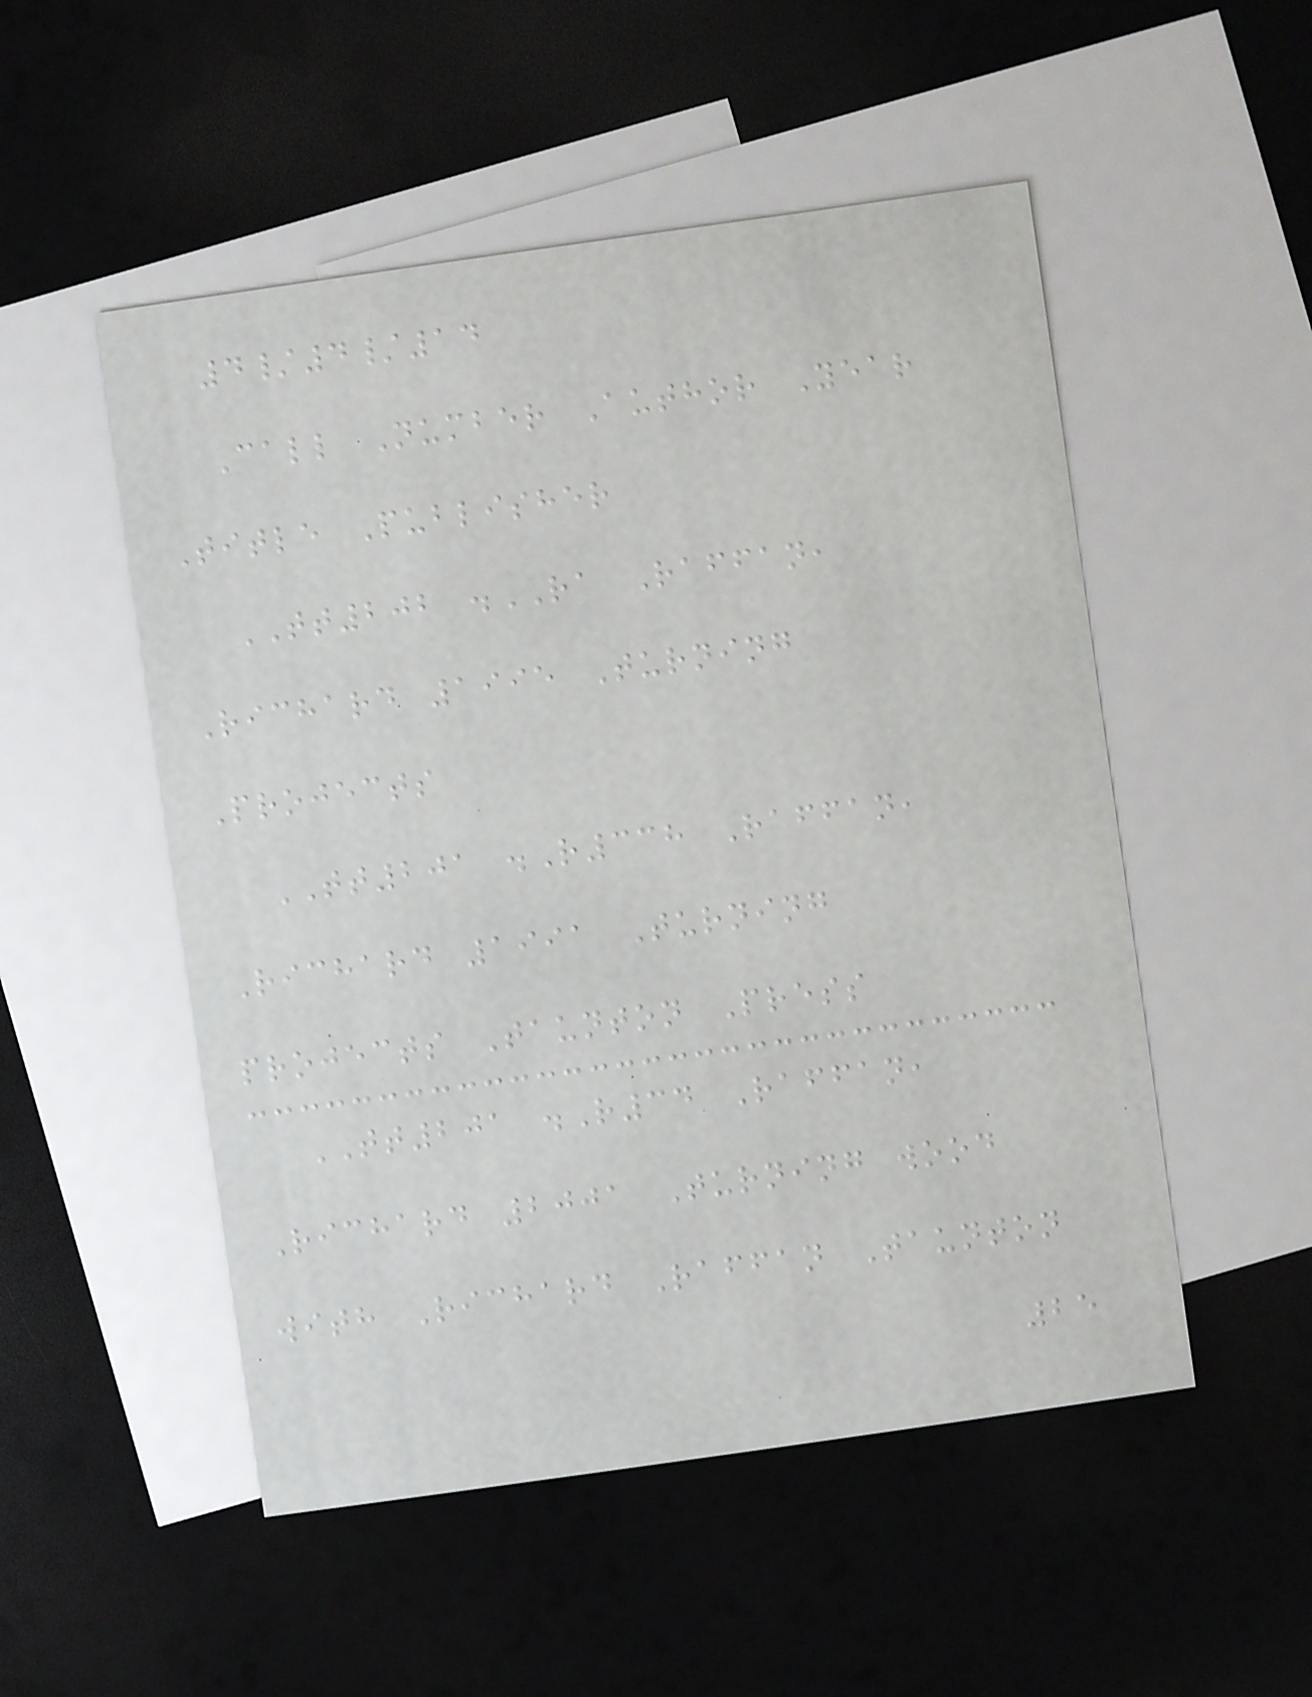4/4/14
Call Number Author Year
Title Publisher
TT202 .RA Raffan,
Richard 1995 Turning
Projects
TT201 .R338 Raffan,
Richard 1991 Turning
projects Taunton Press
TT201 .R34 Raffan,
Richard 2001 Turning wood
with Richard Raffan Taunton
25
